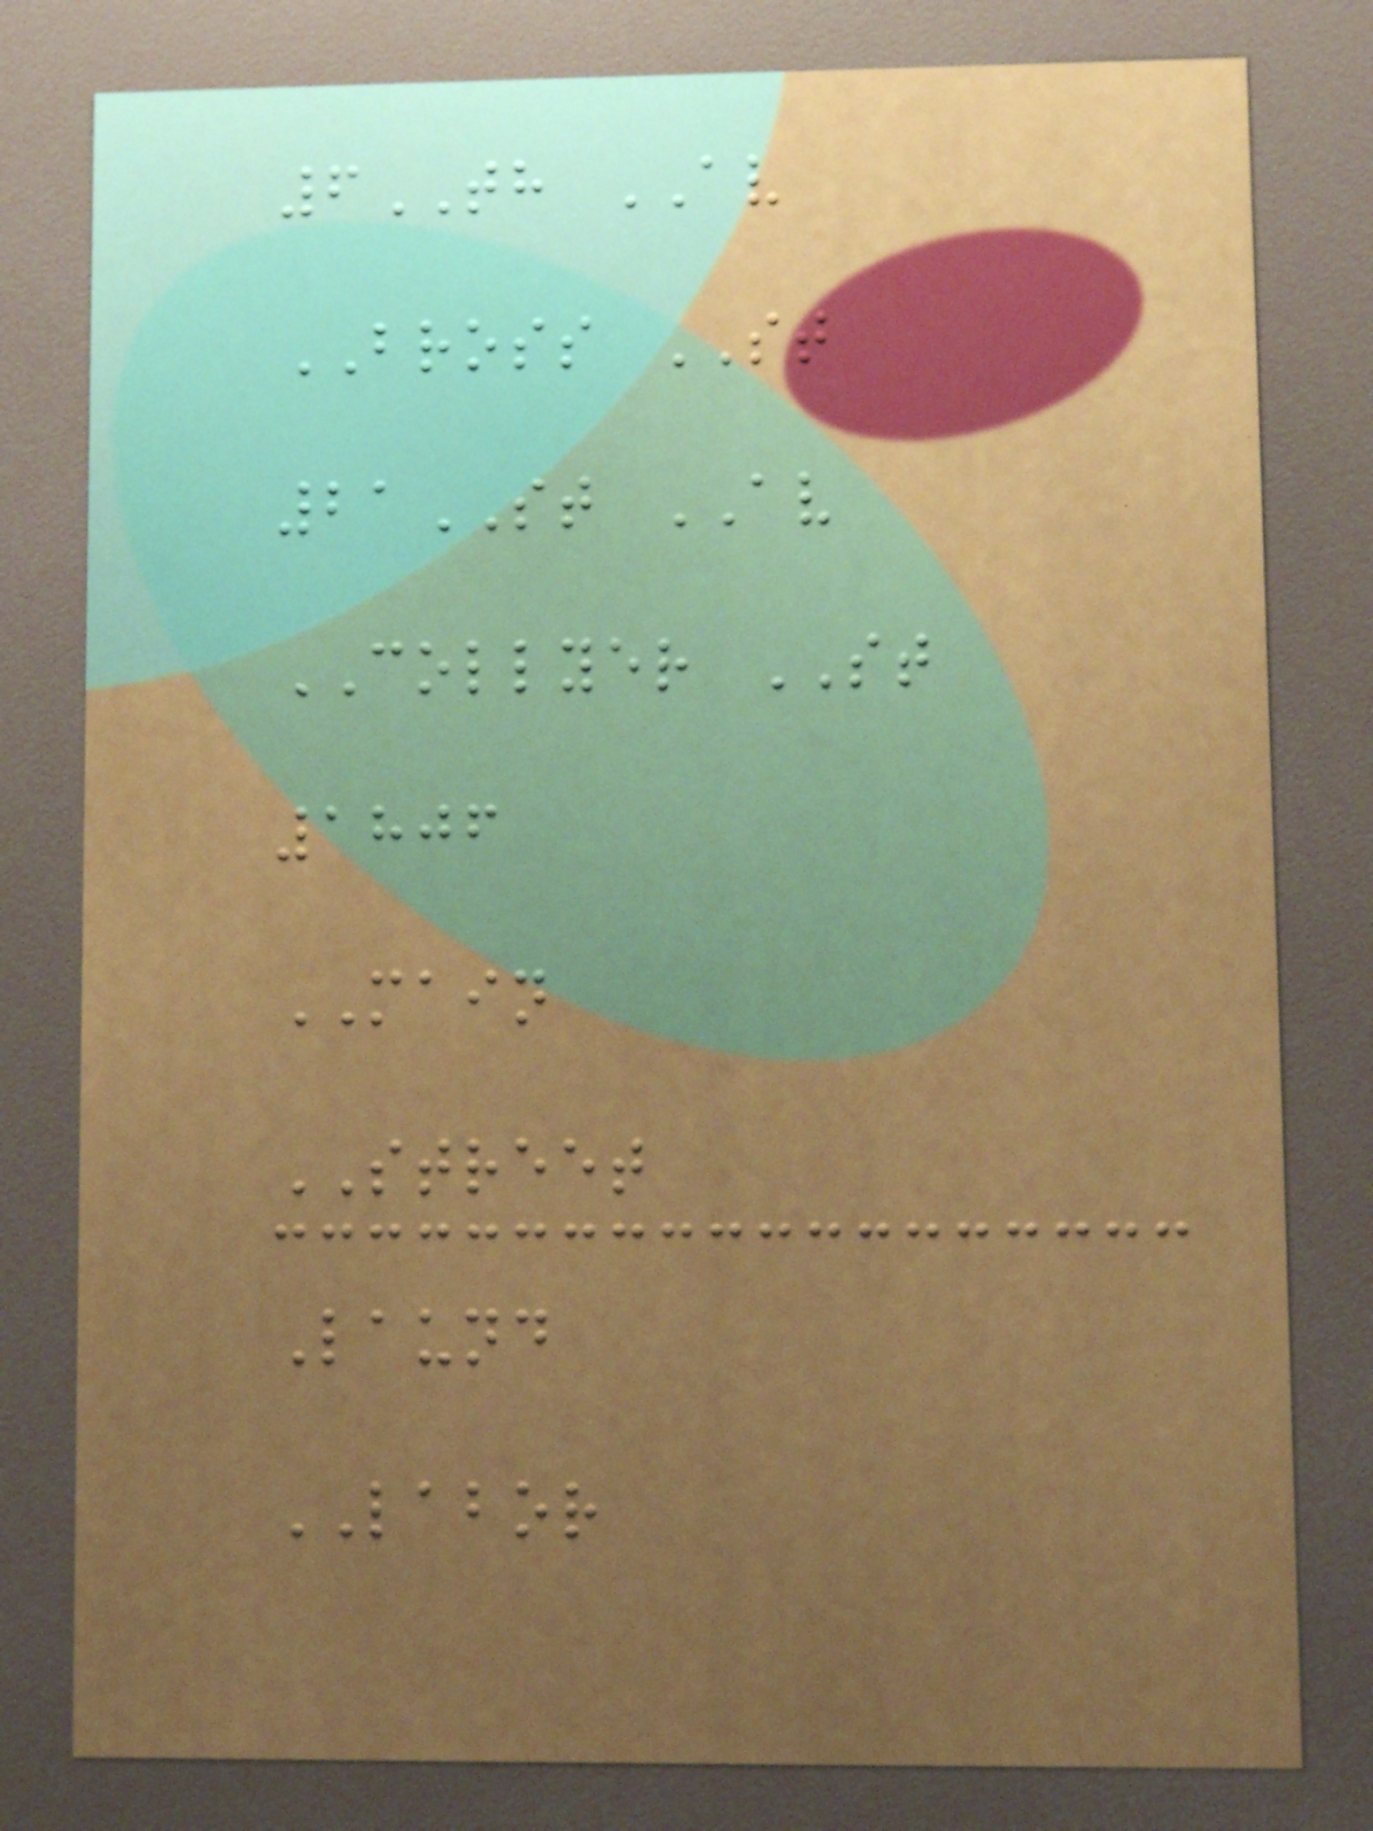6TH AV
BROSS ST
21ST AV
COLLYER ST
1806
MAIN
STREET
Laund
LABOR
